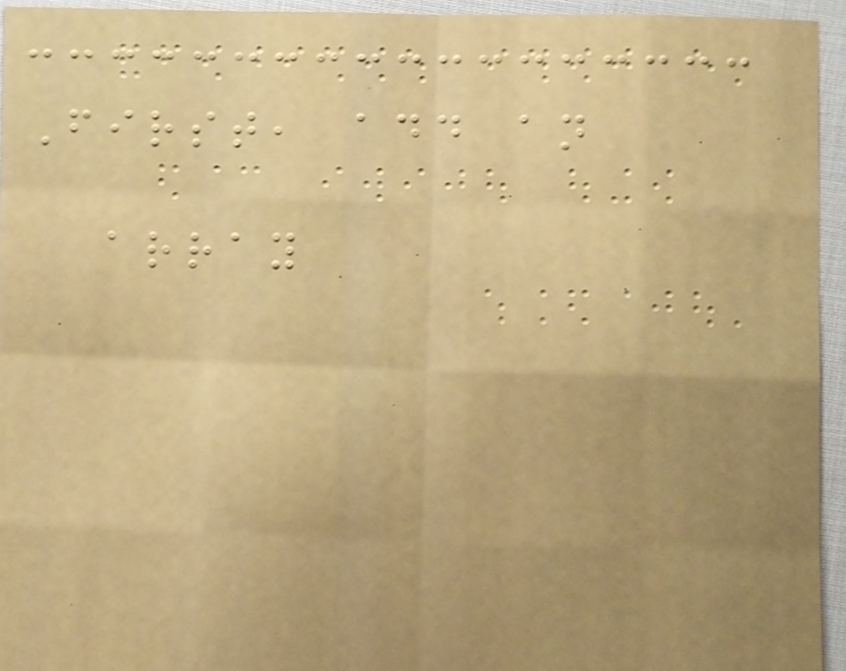First, add an
array
